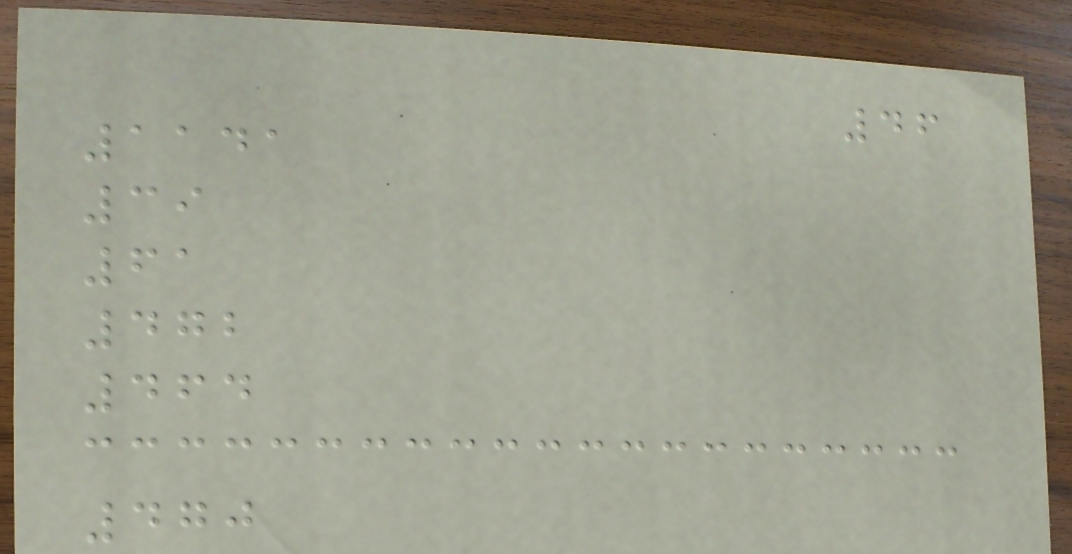46
1141
39
61
472
464
470
